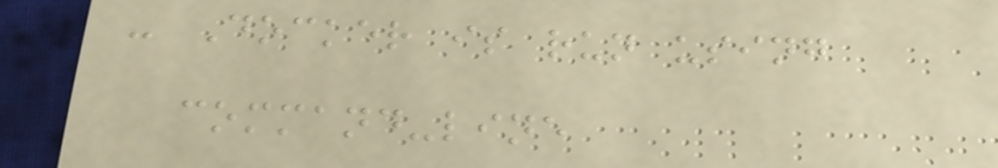- Docker is run using
command-line
